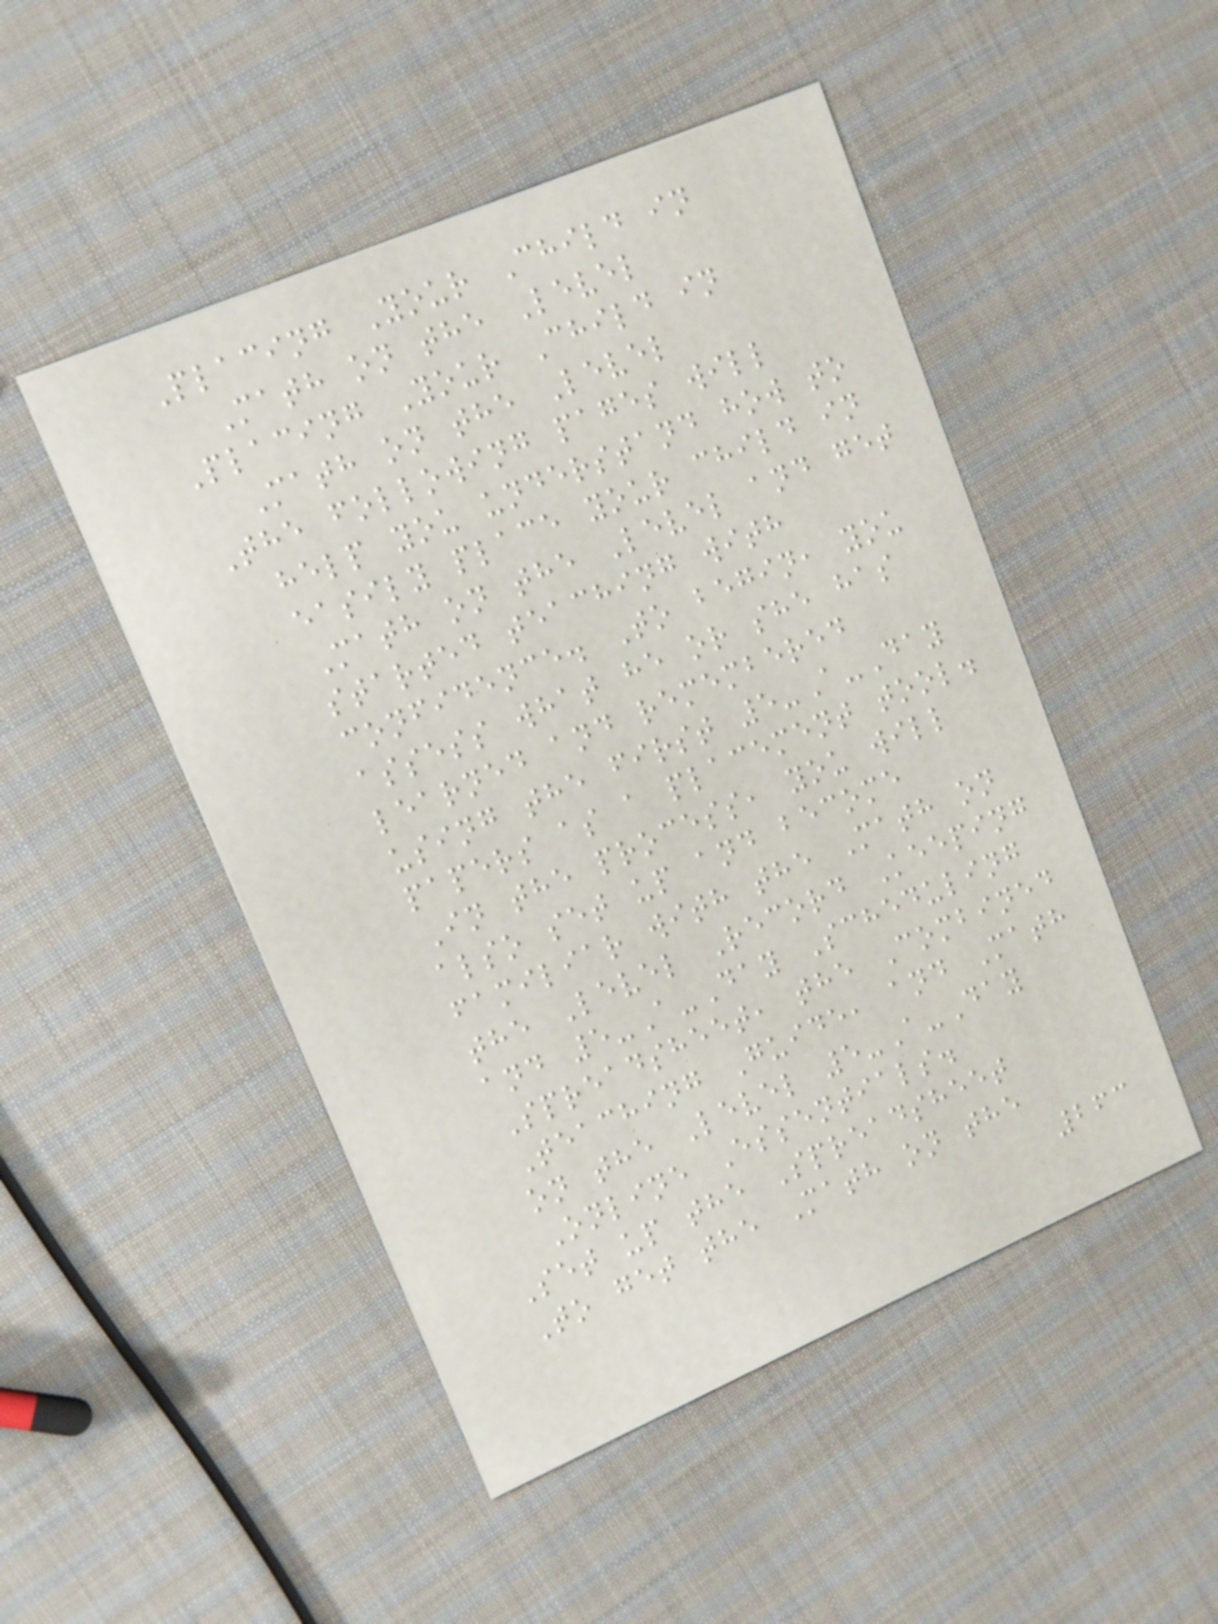Placing Your Child in
Math on the Level
Placing Your Child in
Math on the Level
The following pages will
help you understand how to
easily place your child in
Math on the Level and get
started teaching with
confidence. To begin, you
assess what he or she has
learned and remembered
using the first 5-A-Day
papers as a placement tool.
In the process, you will
also set up and become
familiar with the Math on
the Level Record Keeping
and 5-A-Day Scheduling
Spreadsheet, the Combined
Teaching Guide, and Math
on the Level 5-A-Day
Online Essentials.
Set up the Spreadsheet
To get the Math on the
263
